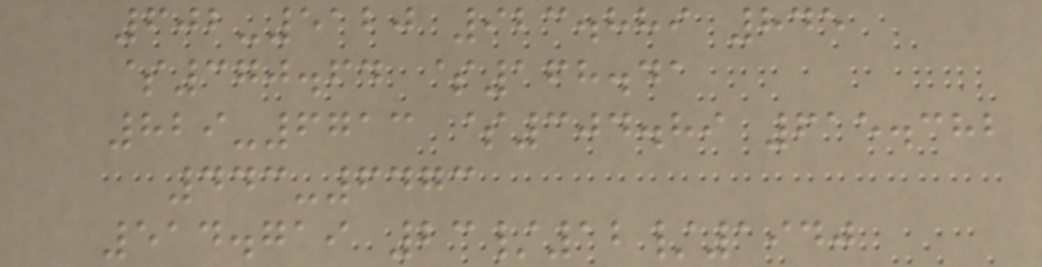602-5120 923.889 845
$370.64 $168.41
829-6713 $304.89 615.382
443-6473
514.719 23/12/1940
